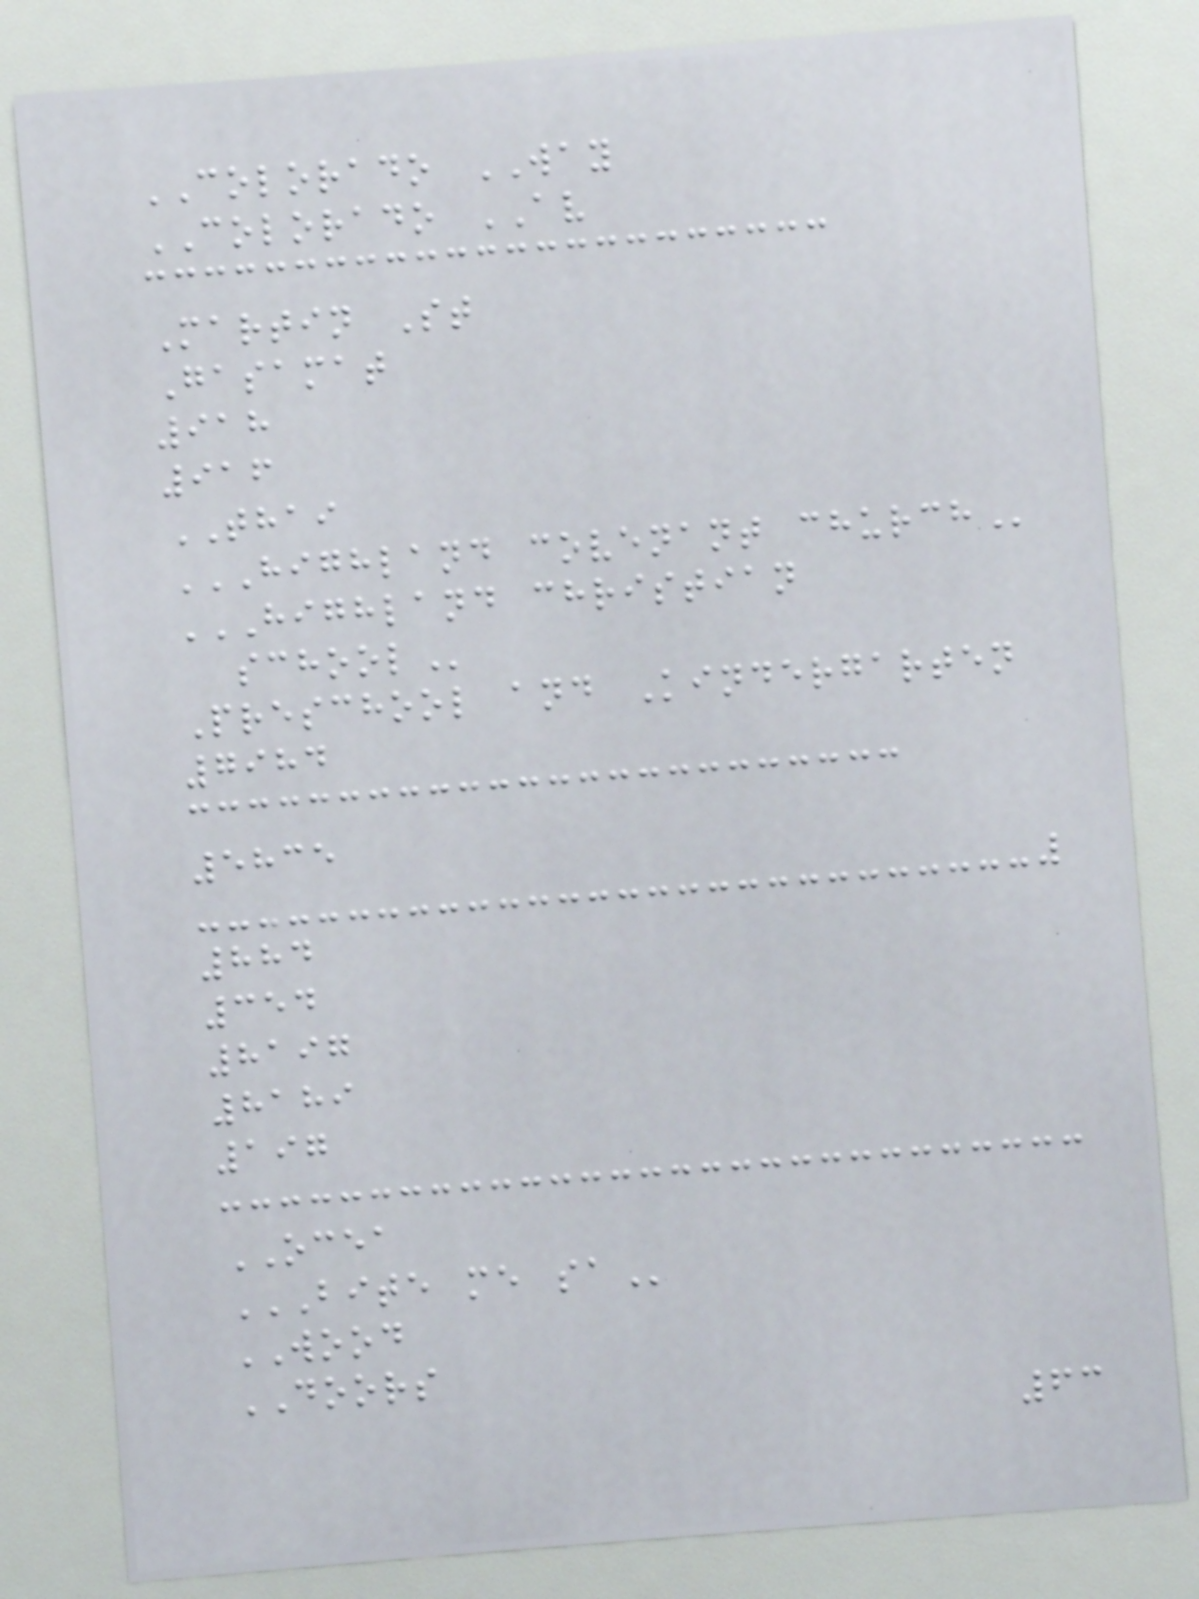COLORADO WAY
COLORADO AV
Martin St
Gasamat
918
916
THAI
HIGHLAND COVENANT CHURCH
HIGHLAND CHRISTIAN
SCHOOL
Preschool and Kindergarten
7984
5835
884
354
8197
8189
197
OCEA
BITE ME SA
WOOD
DOORS
63
